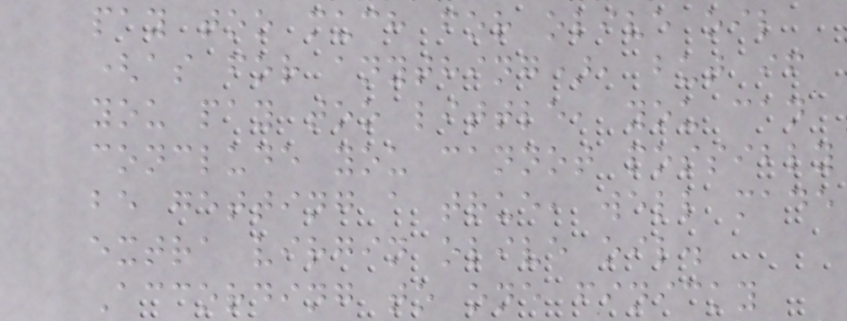pay too much for olive oil
(as for anything), but if
you pay too little, you can
conclude you cannot possibly
be getting a true, well made
extra virgin olive oil.
According to one finicky
